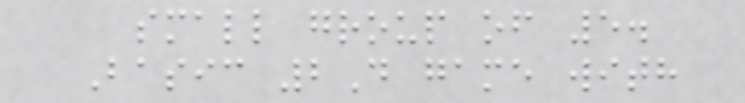small group of 5.
Basic 2D game with
